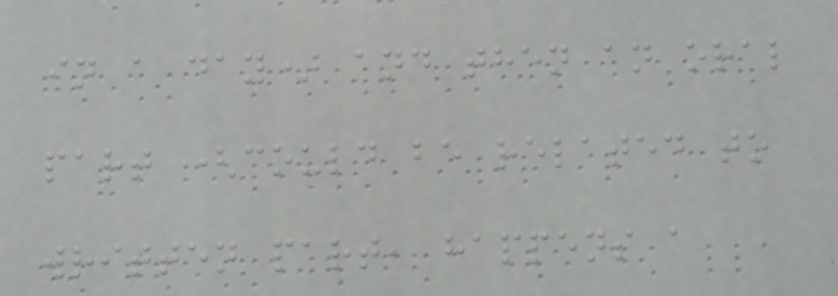in a day) and then an oral
part (could be related to
written part, happens a
